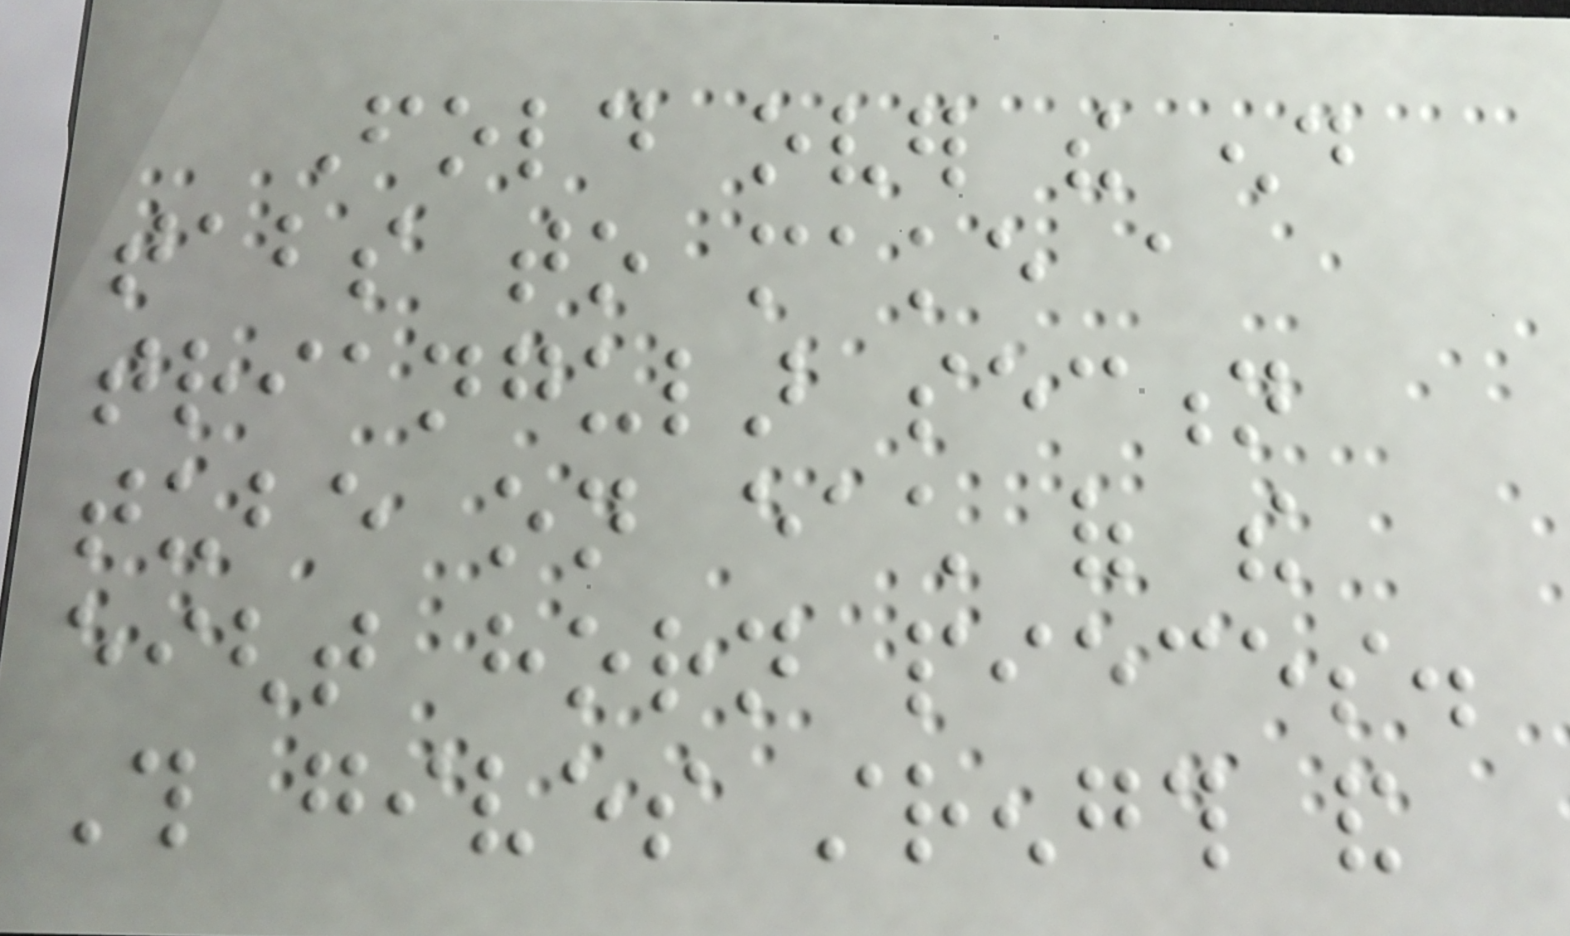Fold over the end
tabs to make a
triangular section
tube on each of the
eight horn pieces.
This gives strength and
